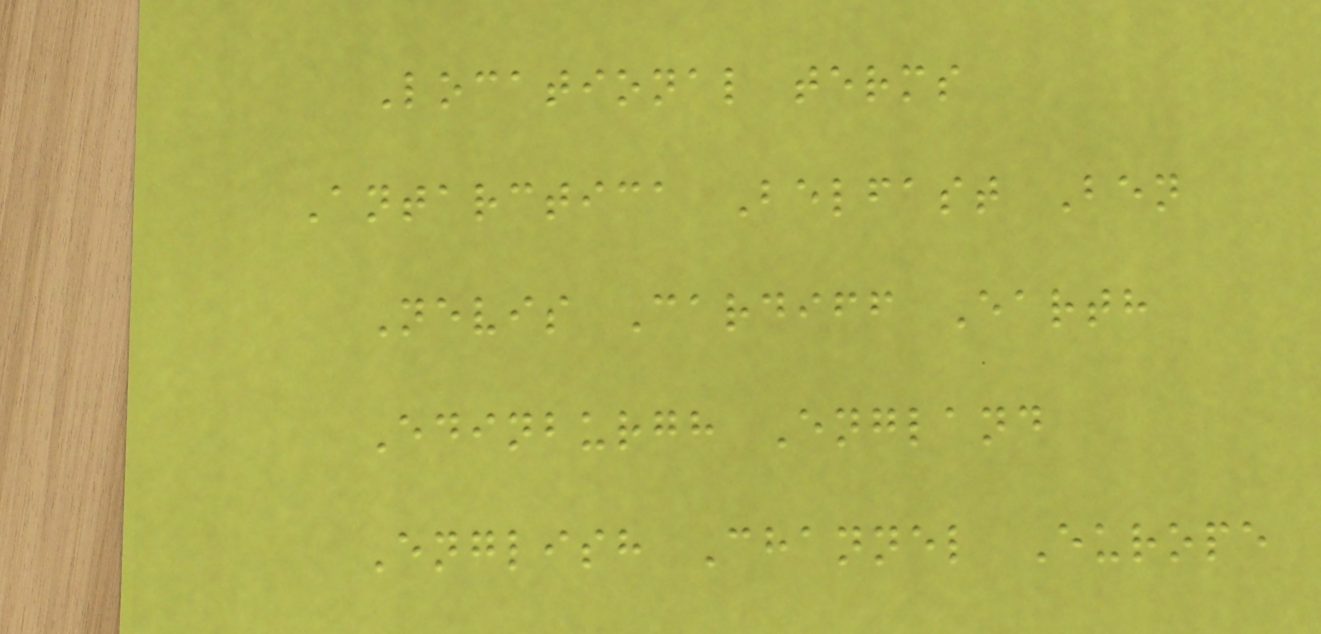Locational terms
Antarctica Belfast Ben
Nevis Cardiff Earth
Edinburgh England
English Channel Europe
